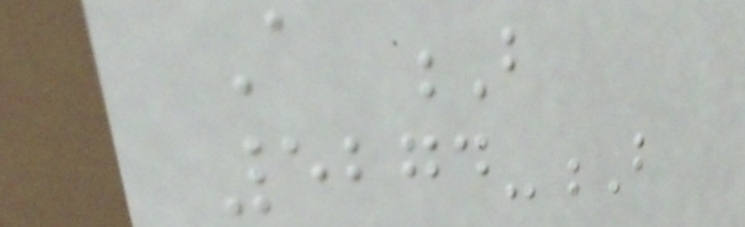A B
5274-B
